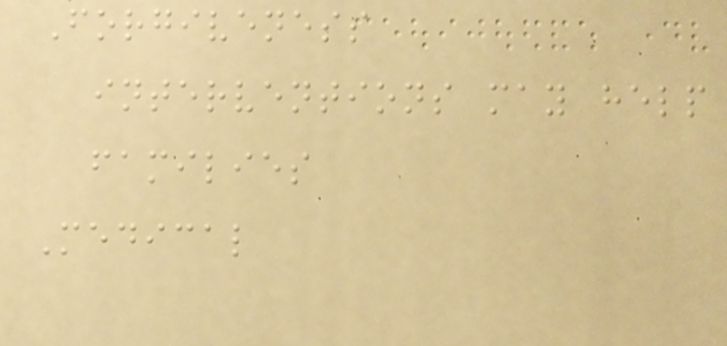Forgiveness
interventions may help
families
Medical
